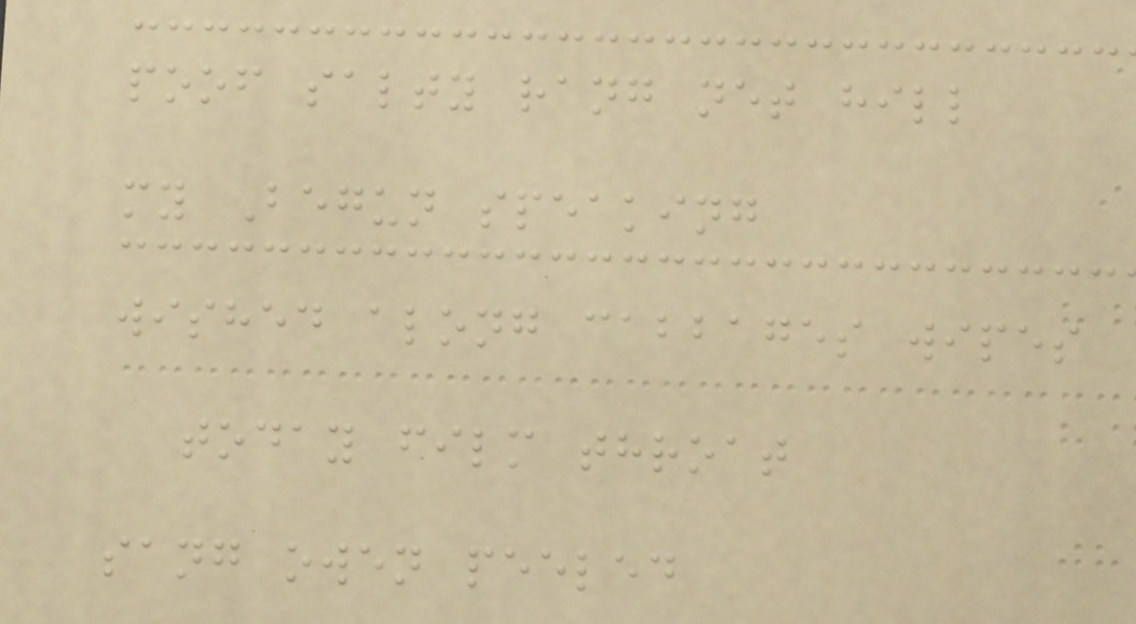poof salty rang net hill
my Begun speaking
wished along cabbages wipes
today film throat
sang owen peeled
